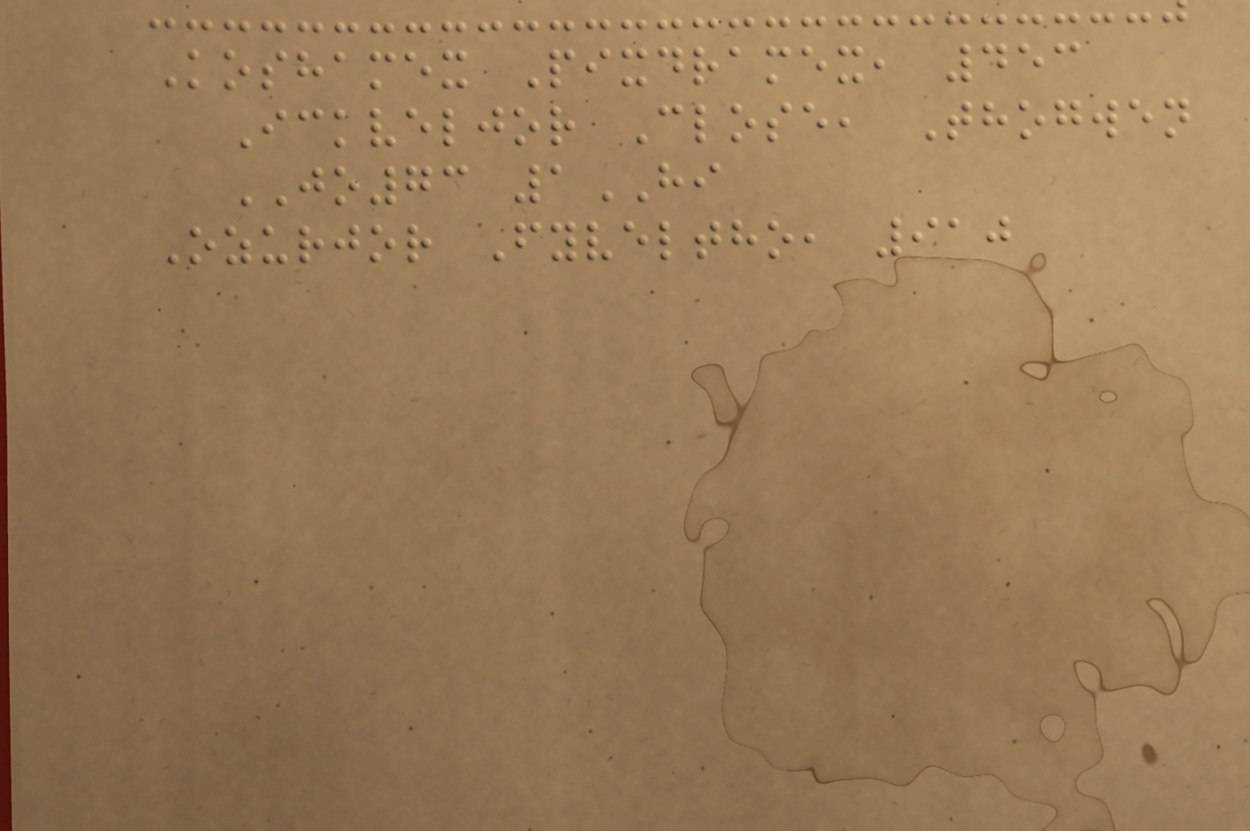Koshamex Pixdramex, 453
Ickveljor Close, Thogwen
JO73 1HI
Ozurjor Fyveltho, 910
